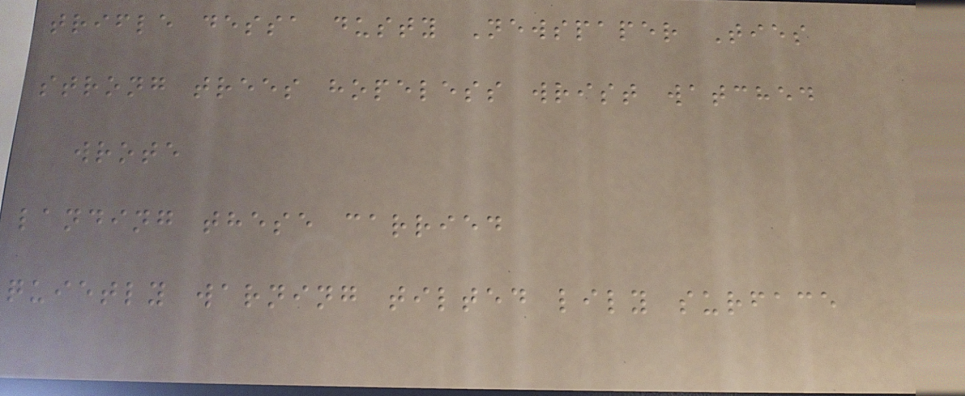trifle dessa dusty Newspaper Ties
strong trees hopeless wrist watched
wrote
landing these carried
quietly warning tilted lily surface
